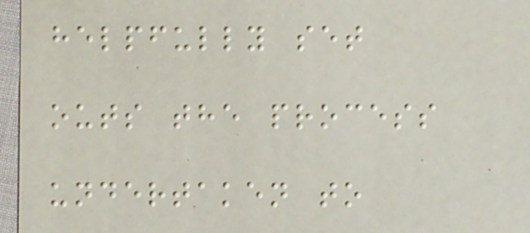helpfully set
outs the process
undertaken to
